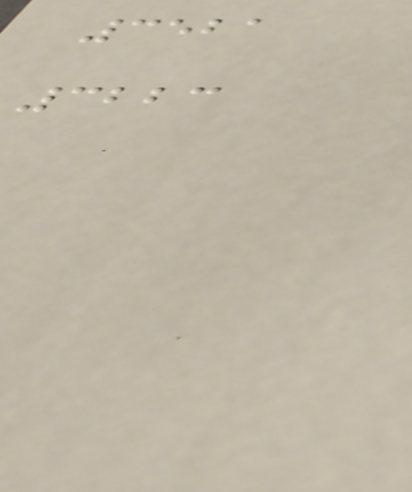3521
3223
